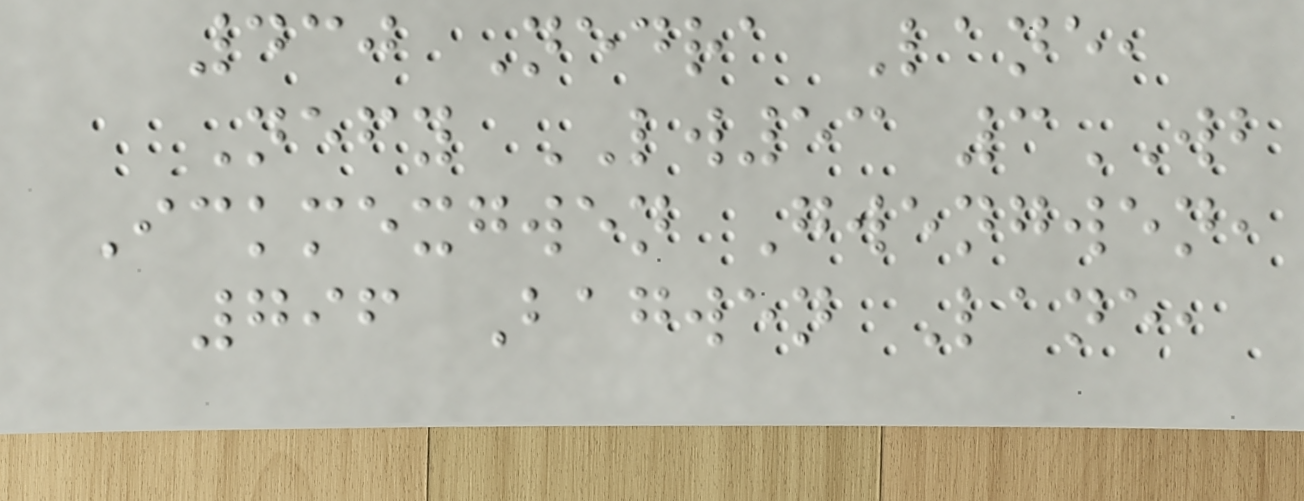430 Nedra Lane,
Nefy LW53 3WB
Ickmexgwen Gwengwen,
796 Bagwen Lane,
